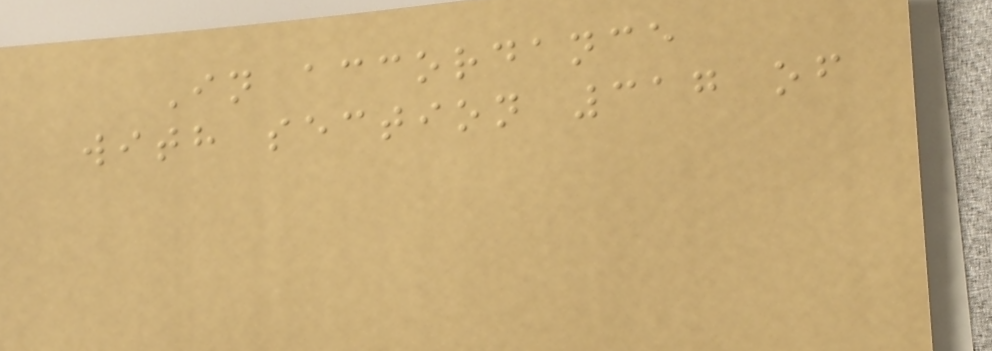In accordance
with section 317 of
